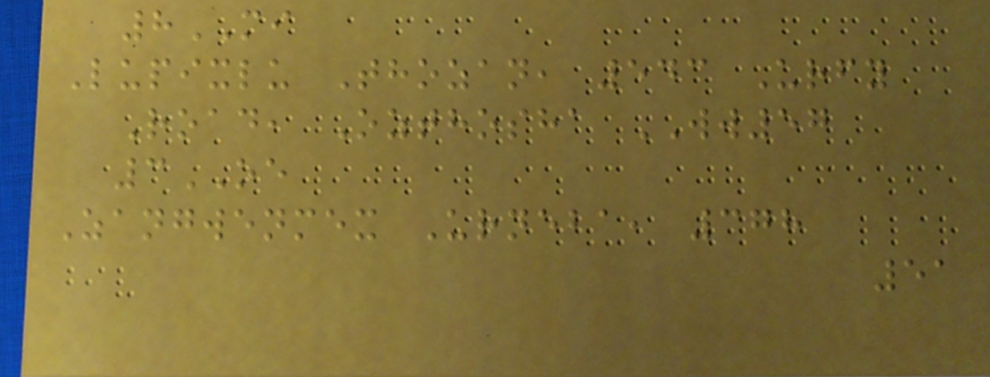8MI
Lupixlu Thozan, 543 Urfy
Road, Ozthosha WW57
3OE
Zangwenmex Urneba, 378
51
